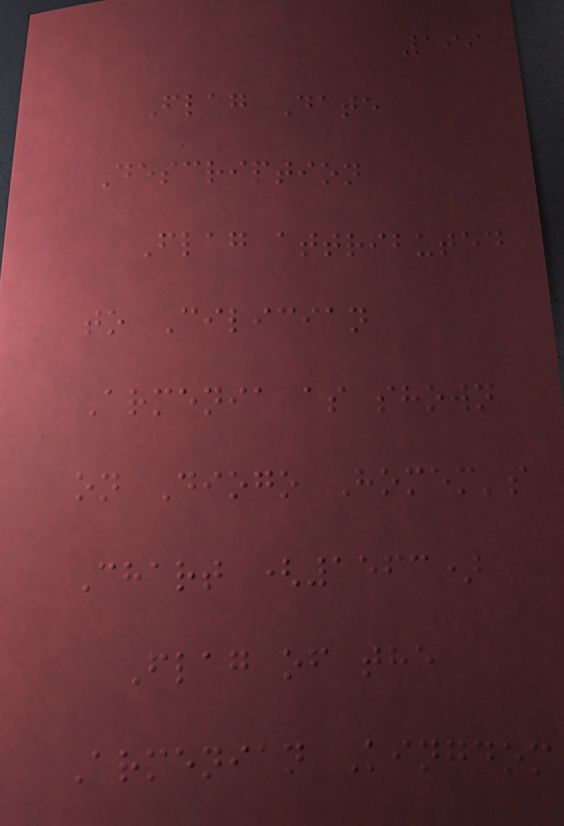199
Flag Date
Description
Flag attributed
to Cilician
Armenia as shown
on Diogo Homem's
Chart (1563)
Flag of the
Armenian Kingdom
